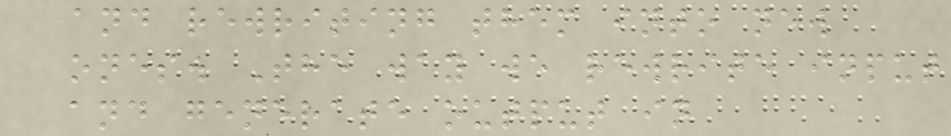and rewriting them into new
ones. The way we rewrite input
and generate output in
